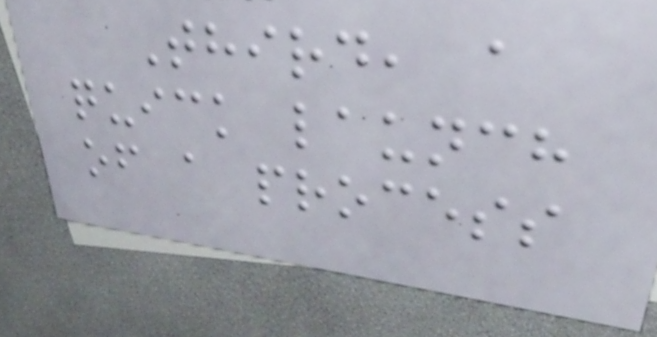Third, a
quick launch
of a process
